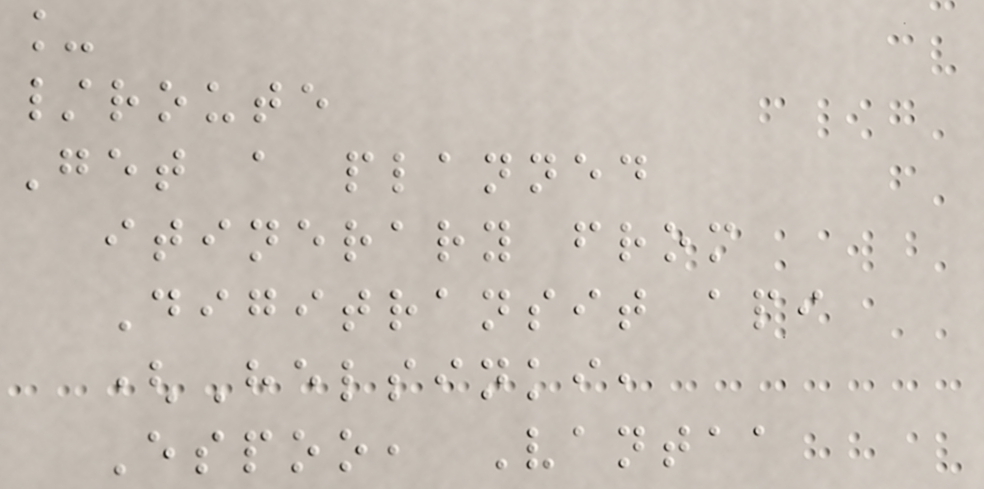_
/route
Get a planned
itinerary from
Digitransit api
(Helsinki,
Espoo, Vantaa
